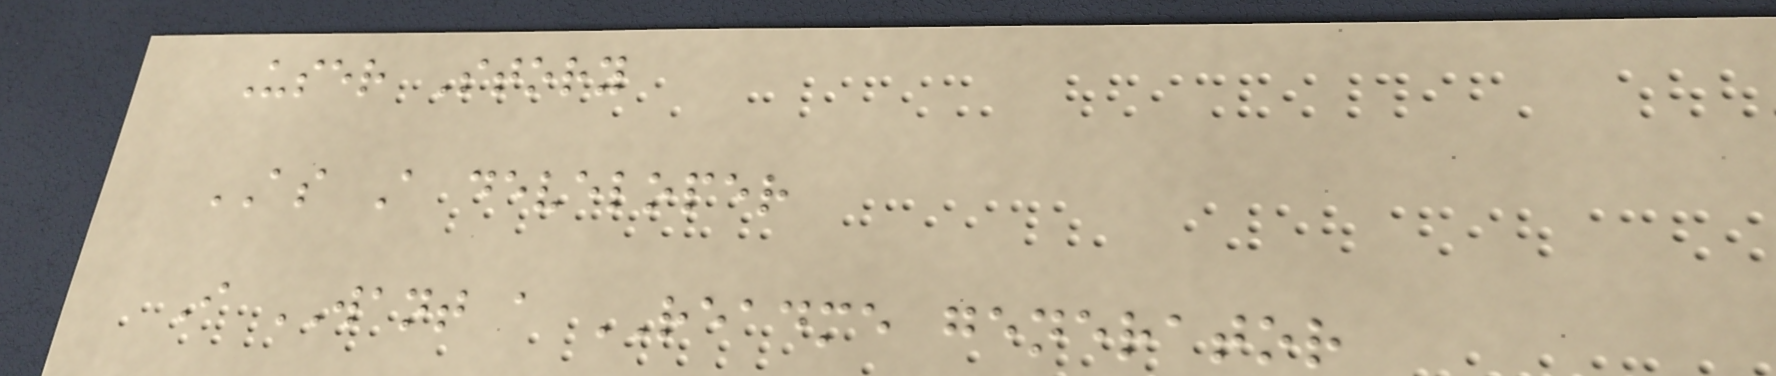User Story
AS A developer
I WANT a README generator
